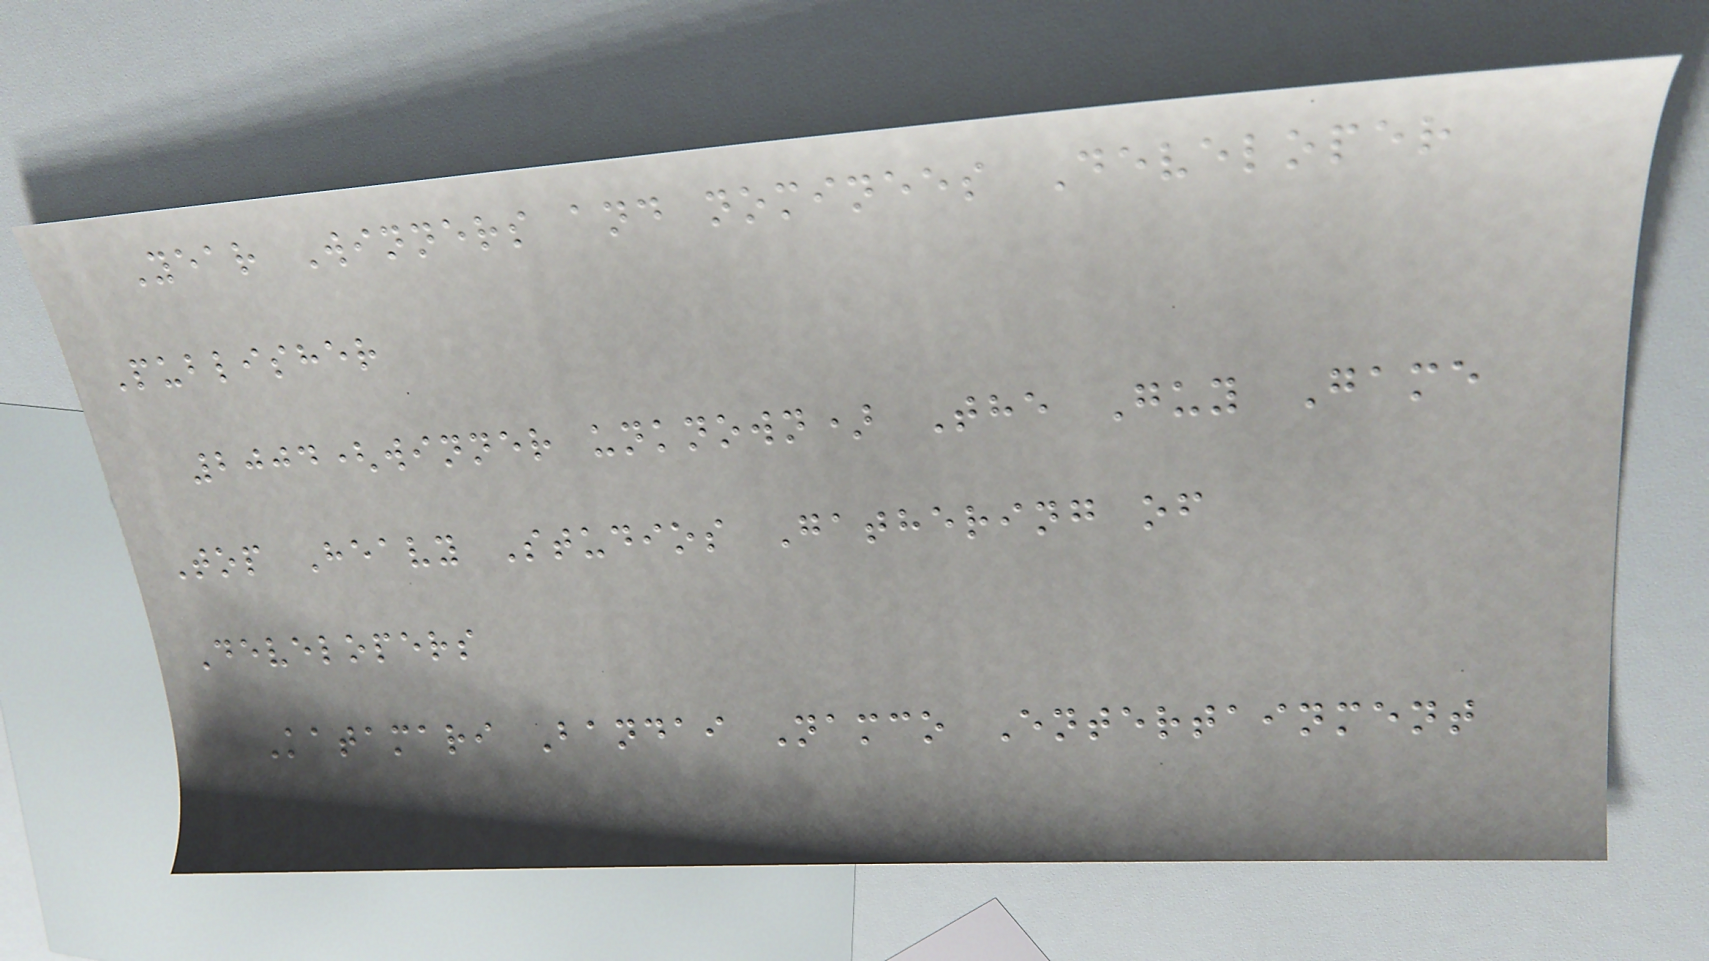Year Winners and nominees Developer
Publisher
2004(winner unknown) The Guy Game
Top Heavy Studios Gathering of
Developers
Katamari Bandai Namco Entertainment
